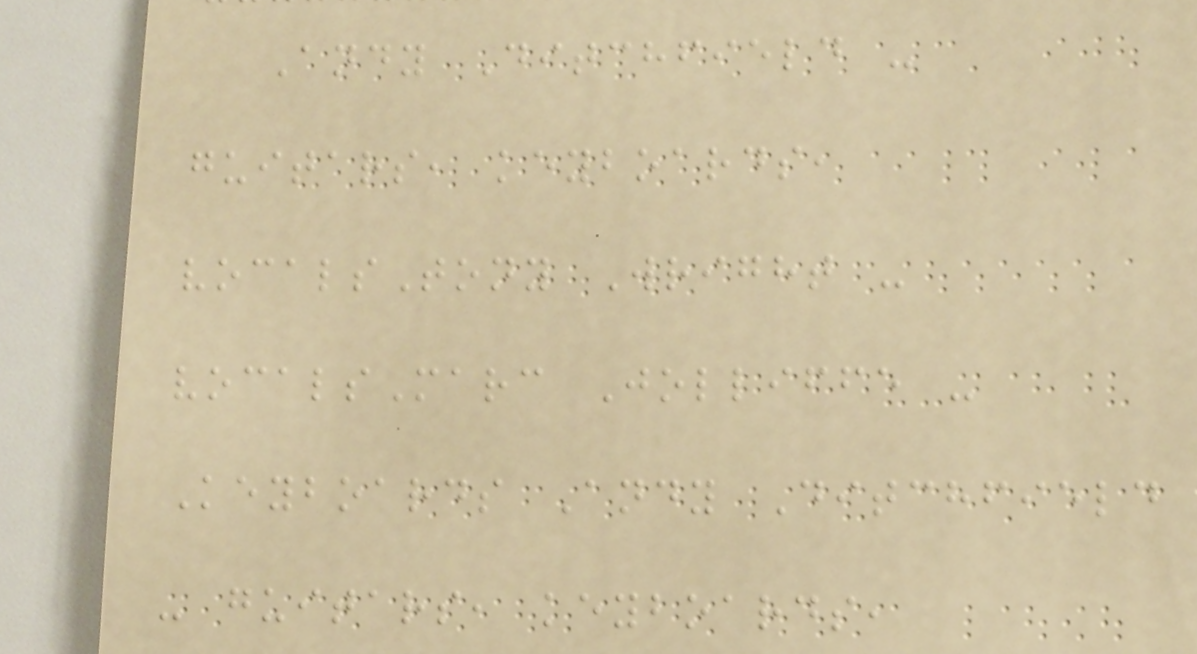Andy Ditchfield -
guitars, keyboards,
vocalsTony Wright -
vocalsMarc Jolliffe -
Keyboards Andy Ditchfield
- guitars, keyboards,
